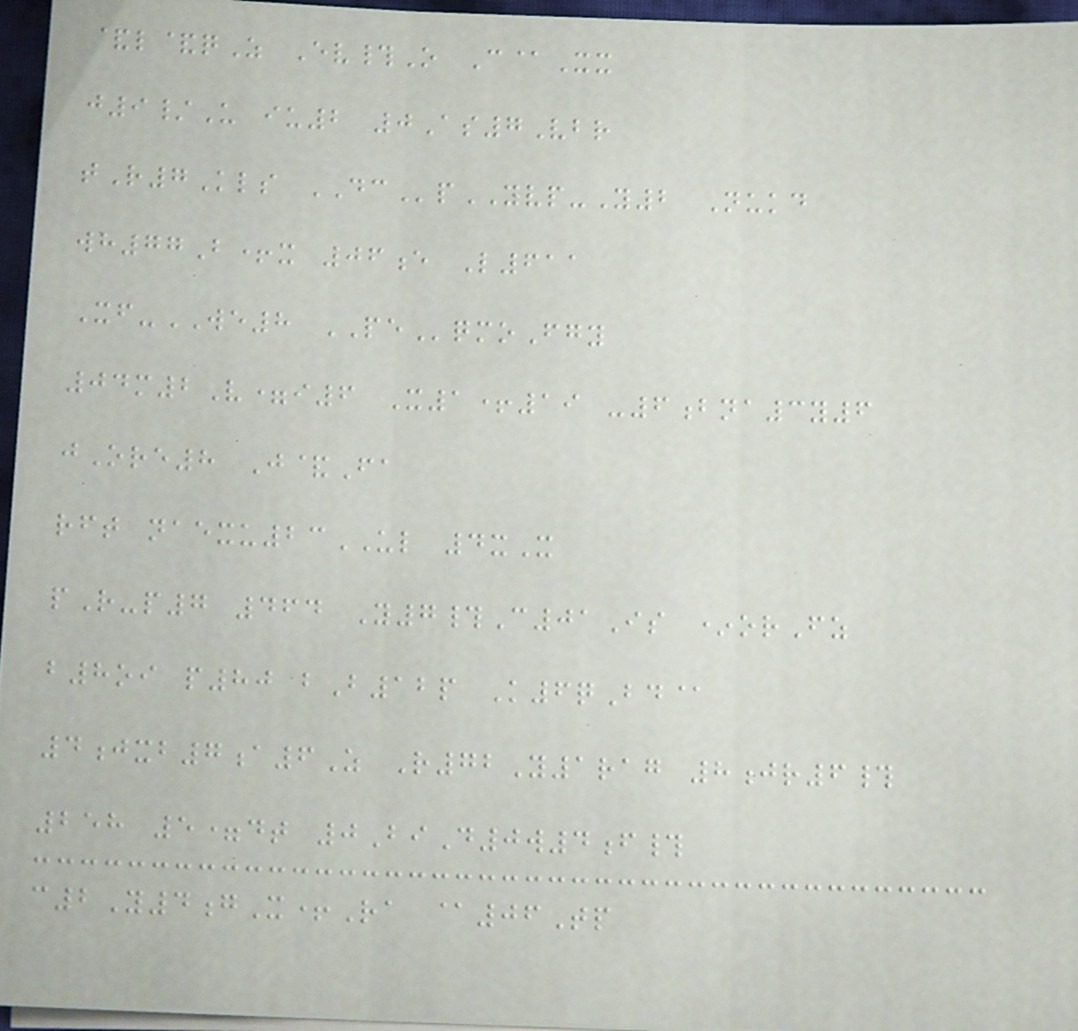&l&qZ Ev#O C@Xx
j9/U iu2 0As7Vbr
tR7Kls DCpYVP-Y2 Nukd
wh77B+x 06e L611
Xf-WE8 PEqmoFgy
04m2V=i6 X1+19 -6bna3y6
jOre8 J&Fa
rft naexu23UL 4xX
pR-p7 464 Y7#C01Is *orFz
b8oi p80 bB12p K6qBd@
4jxb7a6Z R72Y1rag 8jr6#
258 5=dt 0BiD0w4f#
c2Y4gX+Ra @06Tp
